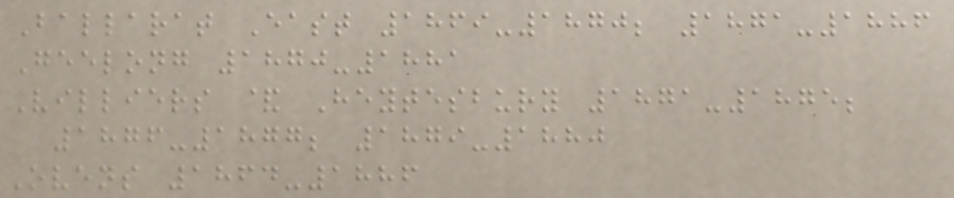Ballarat East 1869-1870; 1871-1886
Geelong 1870-1881
Villiers & Heytesbury 1871-1875;
1876-1877; 1879-1880
Ovens 1864-1886
